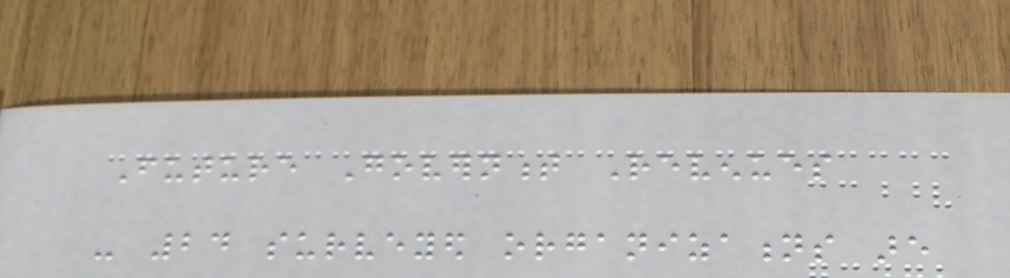Future Government Revenues
- 24 surveyed organizations are
